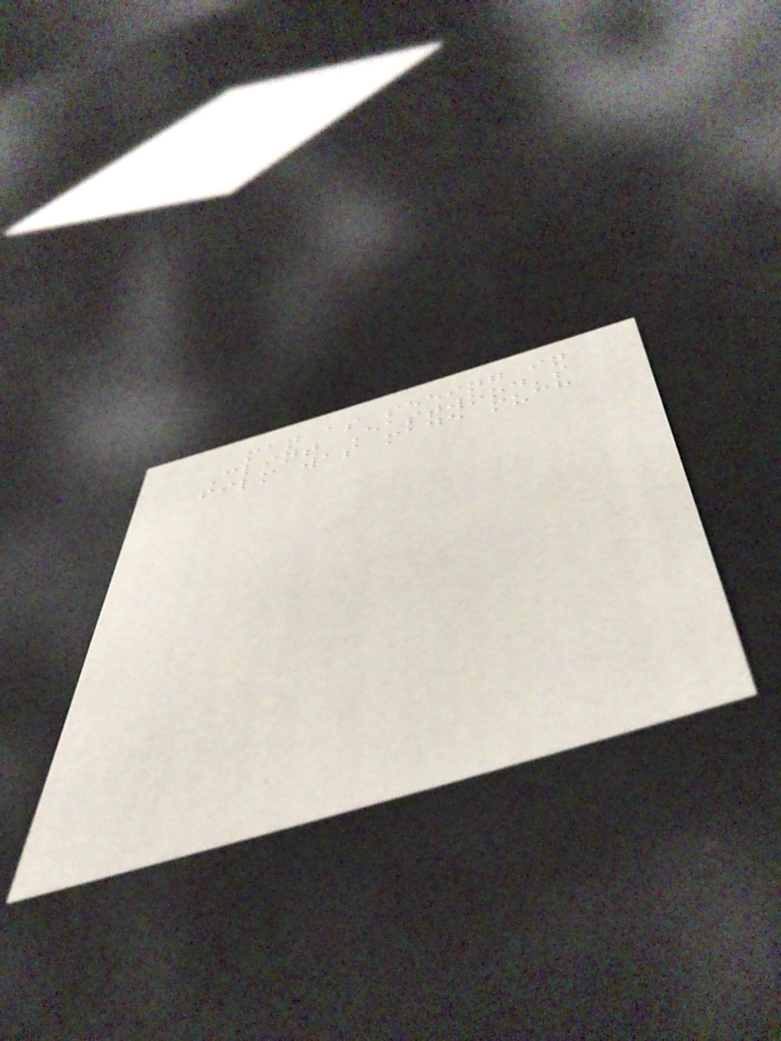man as seeing in
Clint Eastwood's
film was made much
